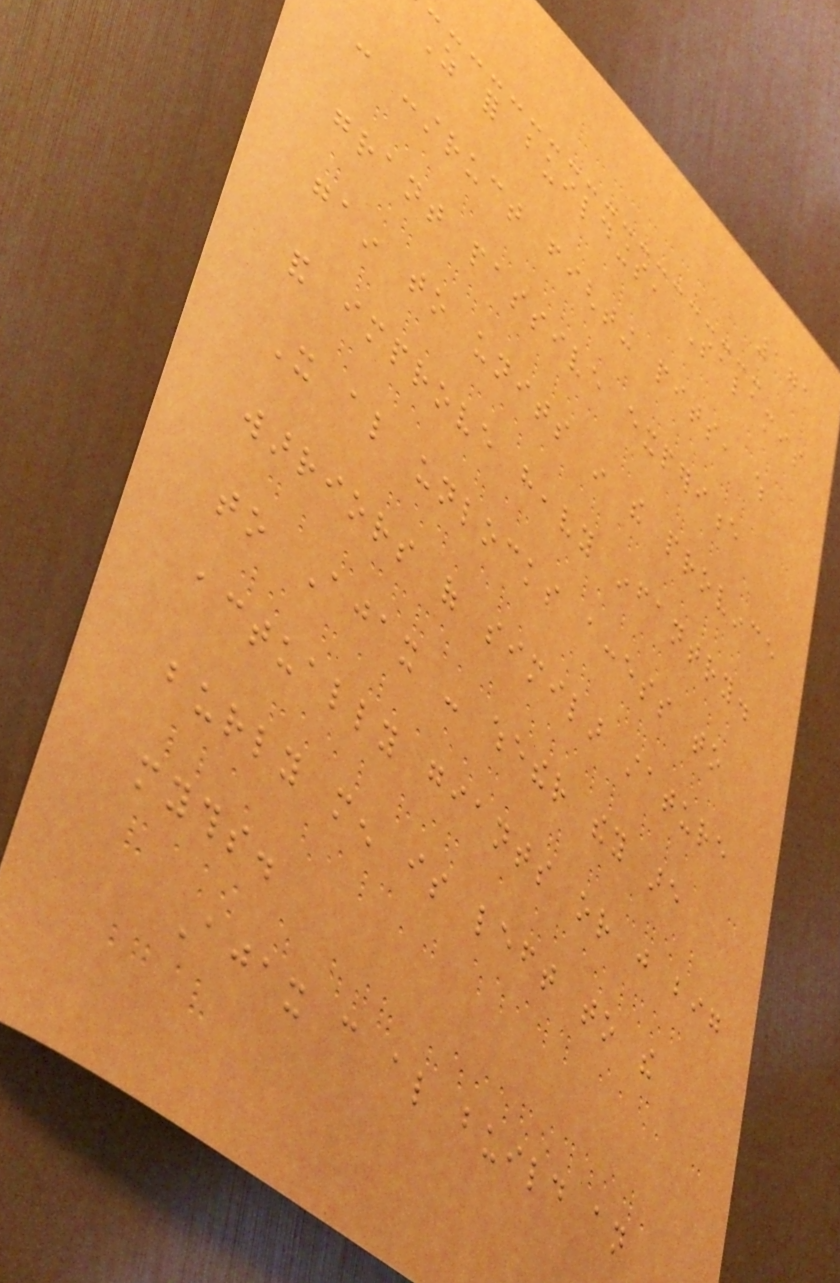171
As for buildings, Salamis
can construct fighting pits, which
grant passive experience
gain to units in the province
and improve heavy infantry.
It also unlocks access to
warriors of similar stature
to Ajax - whether they are
actually giants or just big
burly men is left to the
myths.
Ajax can also build an
